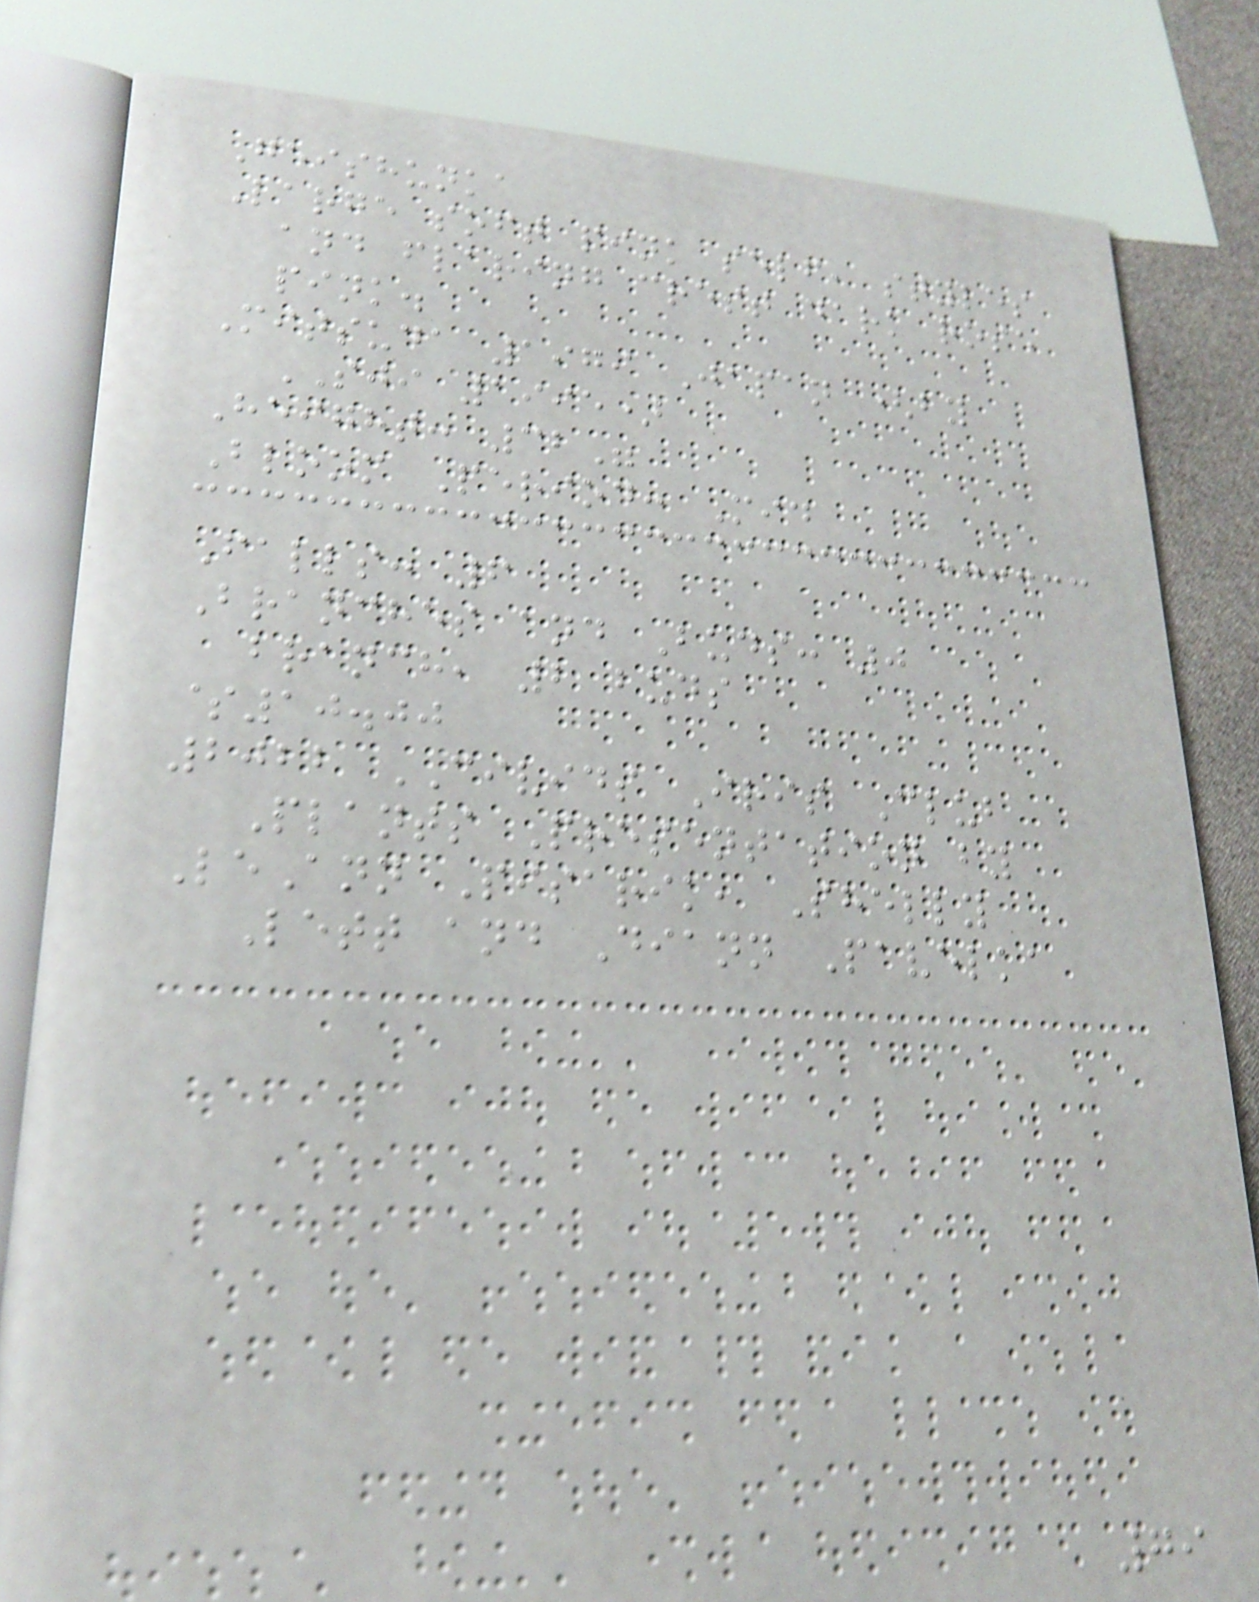Geishunka
Large soft pink self, styles
and flaring crest dark rose
pink.
Mitsuda 1979 Japan (by
SJI 1995)
Height: 32"
Bloom Period: Mid
Falls: 6
Branches and Buds: 0
branch, 2 buds
$10.00
2022 CIVIDS Iris Club
Plants Presentation by
LeAnn Pisarik, Shelly
Lett and Diann Pavelka
79
